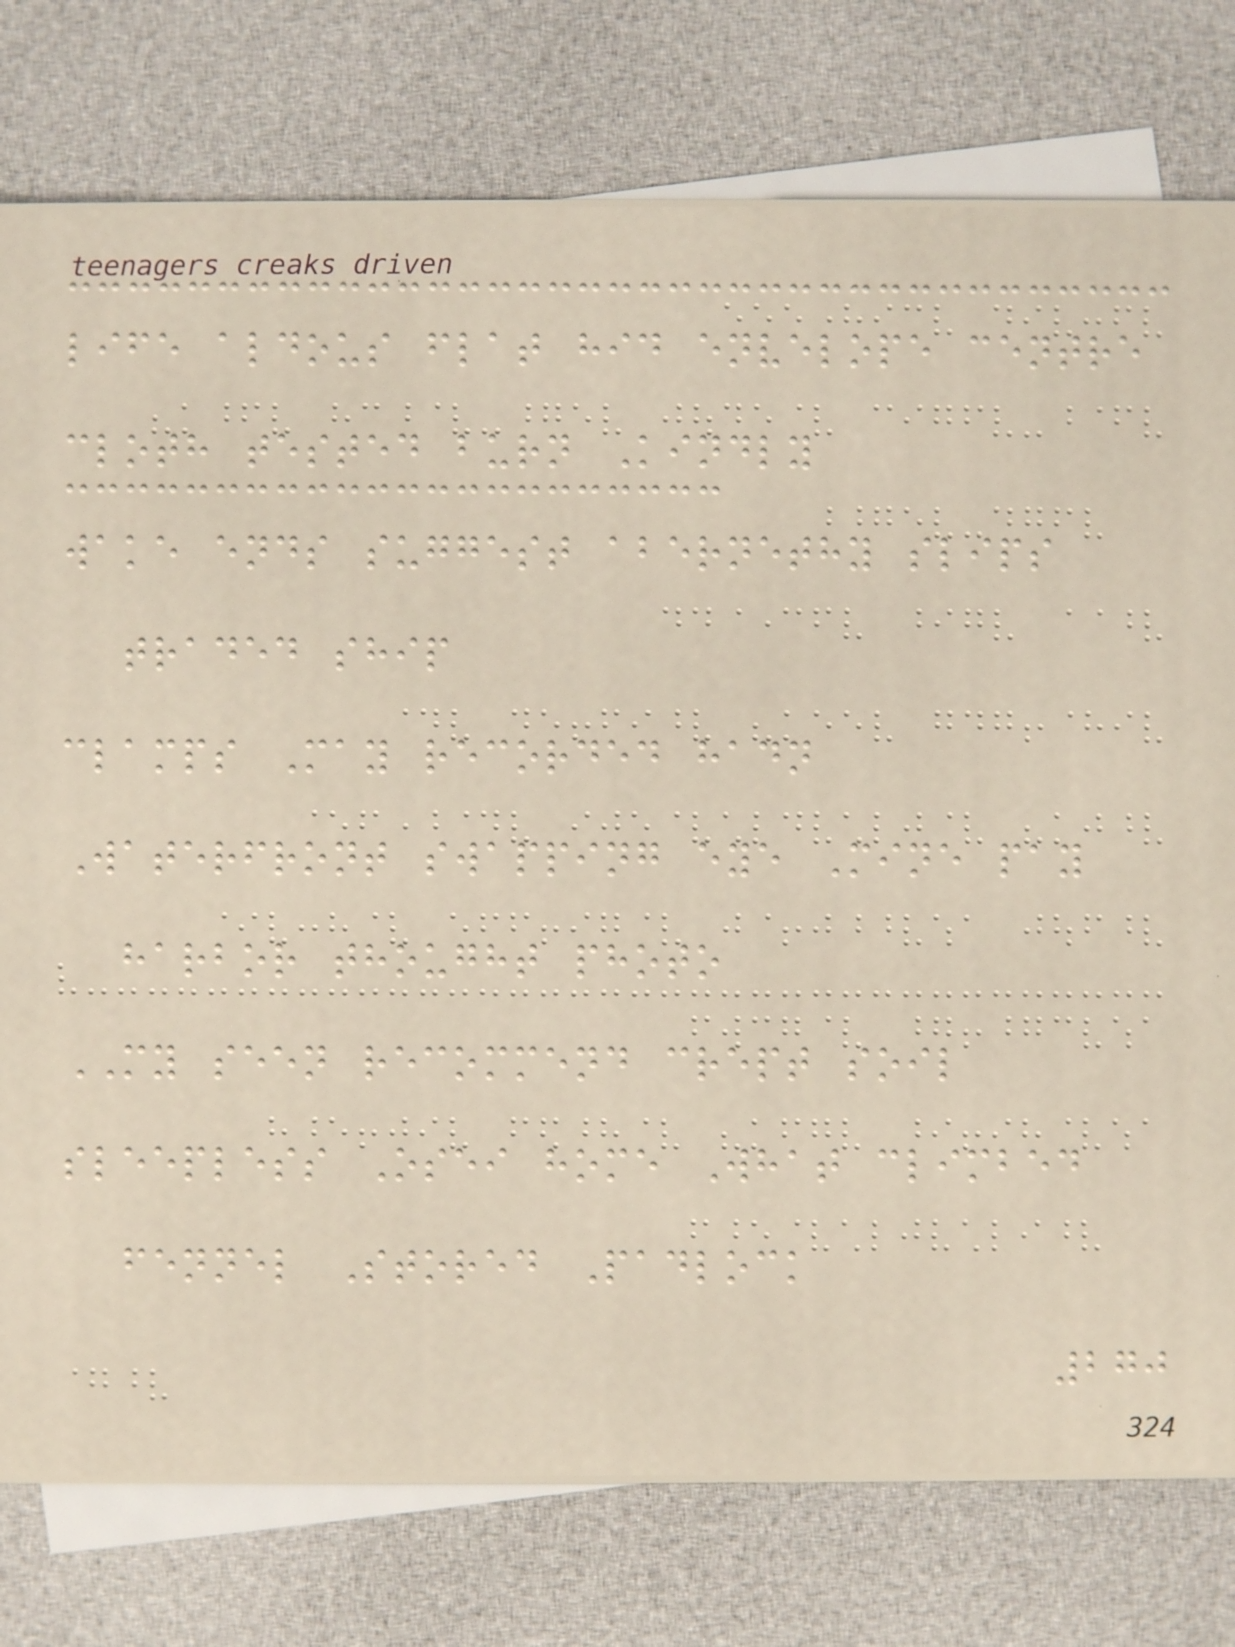life aldous flat hid envelope centre
cloth tested burn Kindly
wake ends suggest abernethy slips
traded ship
clamps May recorded hadn
Waterfront swapping eye Mine pay
harbor thought photo
MY seen recommend crept soil
sleepless Osei home What climbed
fennel Stored Padlock
270
